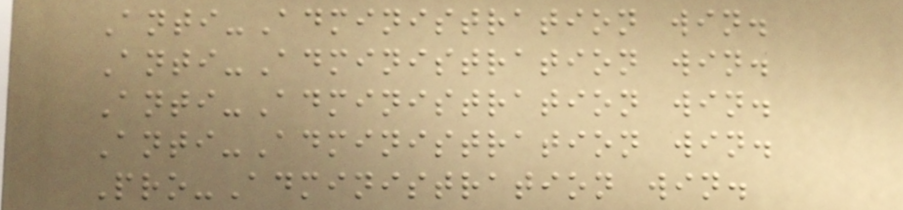Anti-Administration win.
Anti-Administration win.
Anti-Administration win.
Anti-Administration win.
Pro-Administration win.
